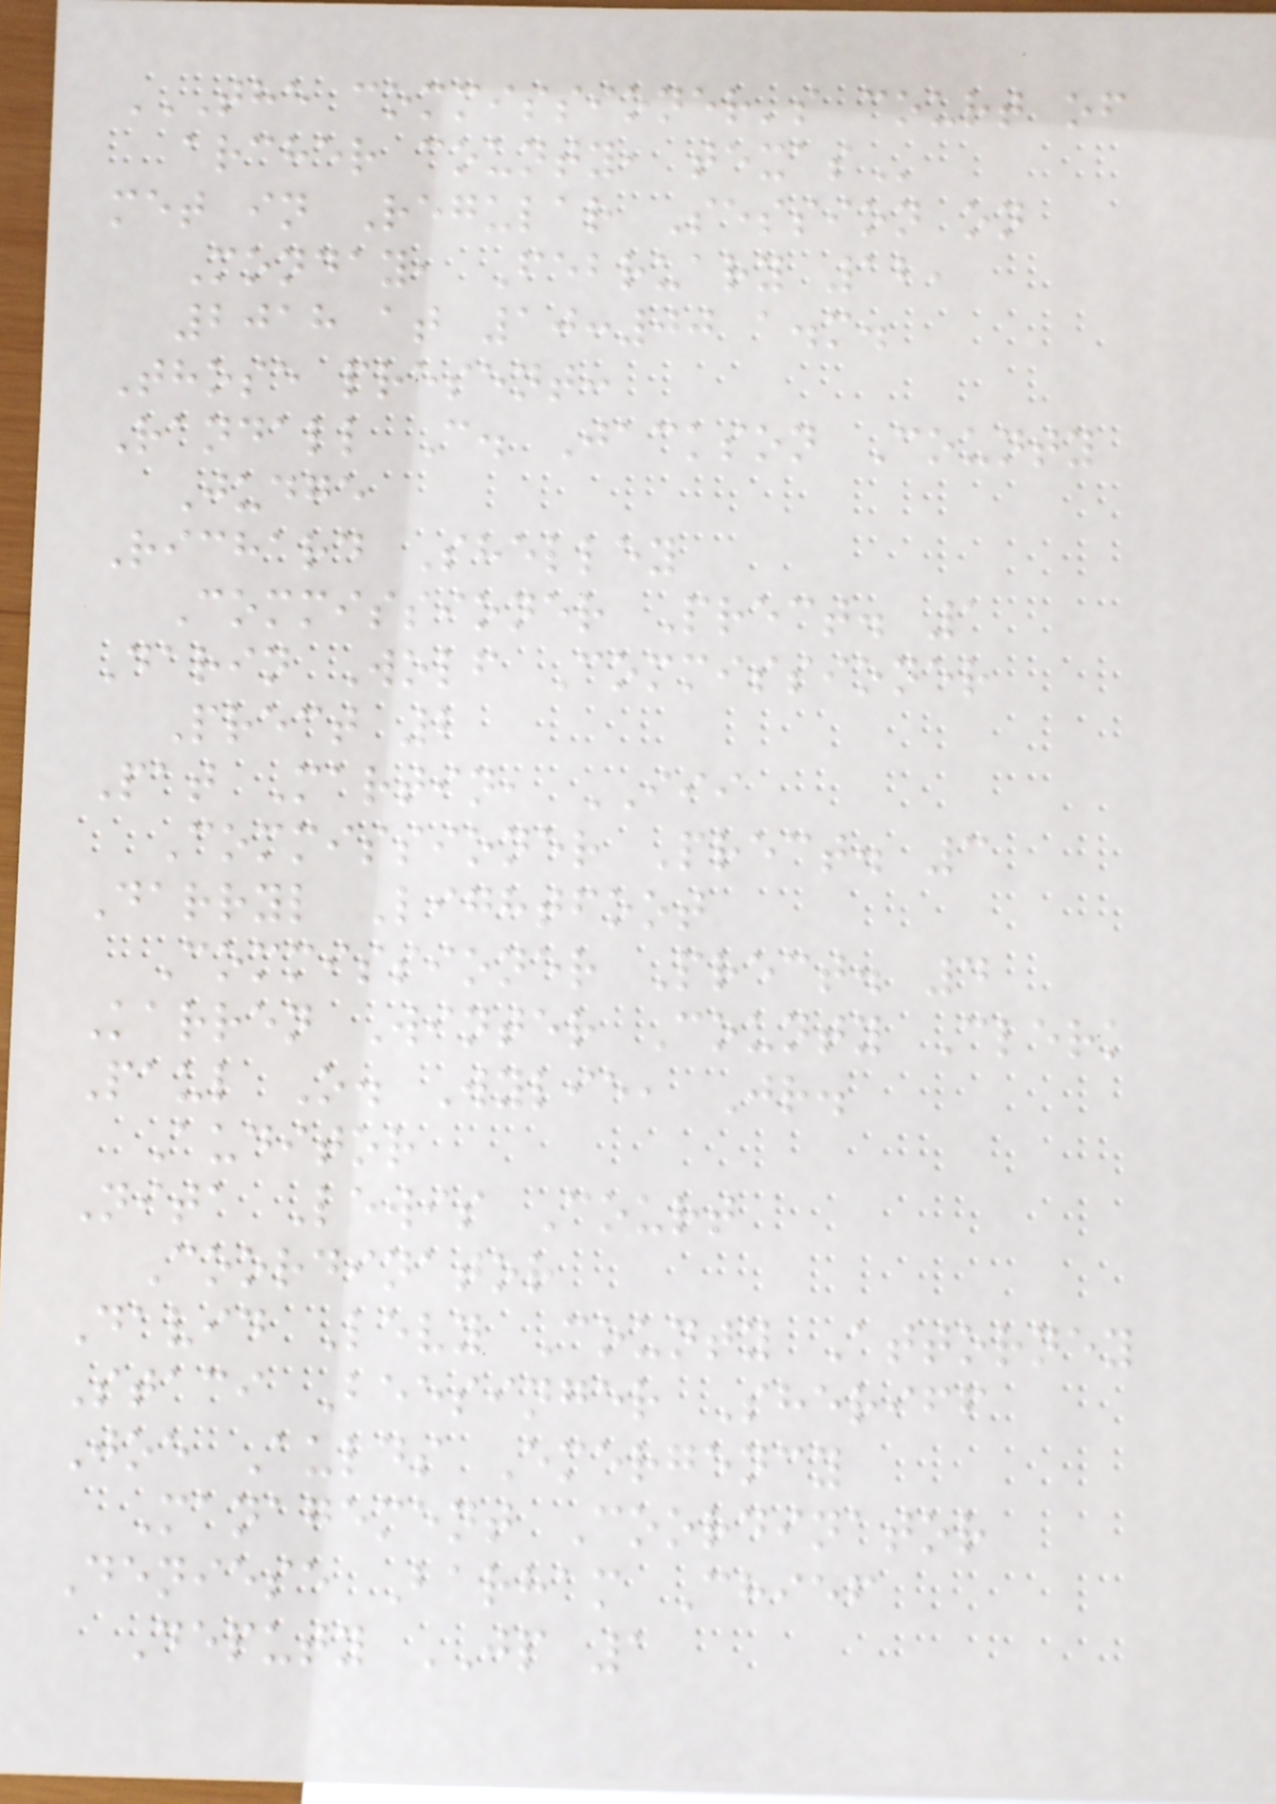THE COMMISSIONER'S COURT OF
ARCHER COUNTY, TEXAS
met in Regular Session on
Monday, February 12,
2018 at 10:00 a.m.
Those present:
Randall C. Jackson County
Judge
Richard Shelley
Commissioner Prect. 1
Darin Wolf Commissioner
Prect 2
Pat Martin, III
Commissioner Prect. 3
Darryl Lightfoot
Commissioner Prect. 4
Karren Winter County Clerk
Paul O. Wylie, Jr.
Auditor
Nita Lewis Court
Coordinator
David Levy County Attorney
Staci Beesinger Sheriff
Joe Aulds Emergency
Management Coordinator
Deniese Barham Chief
Deputy JP 1
